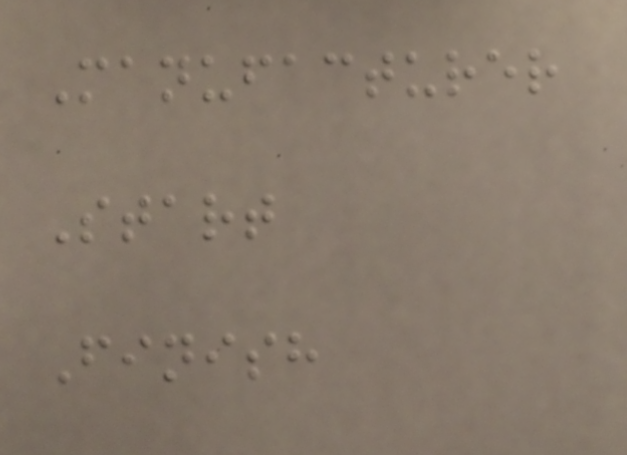Manufacturer
Start
Finish
